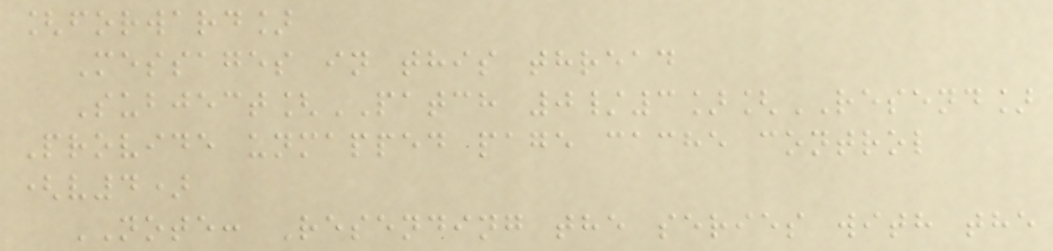[forward]
Messages in this thread
Subject[PATCH 0/3][RESEND]
Provide unmapped page cache control
(v4)
NOTE: Resending the series with the
